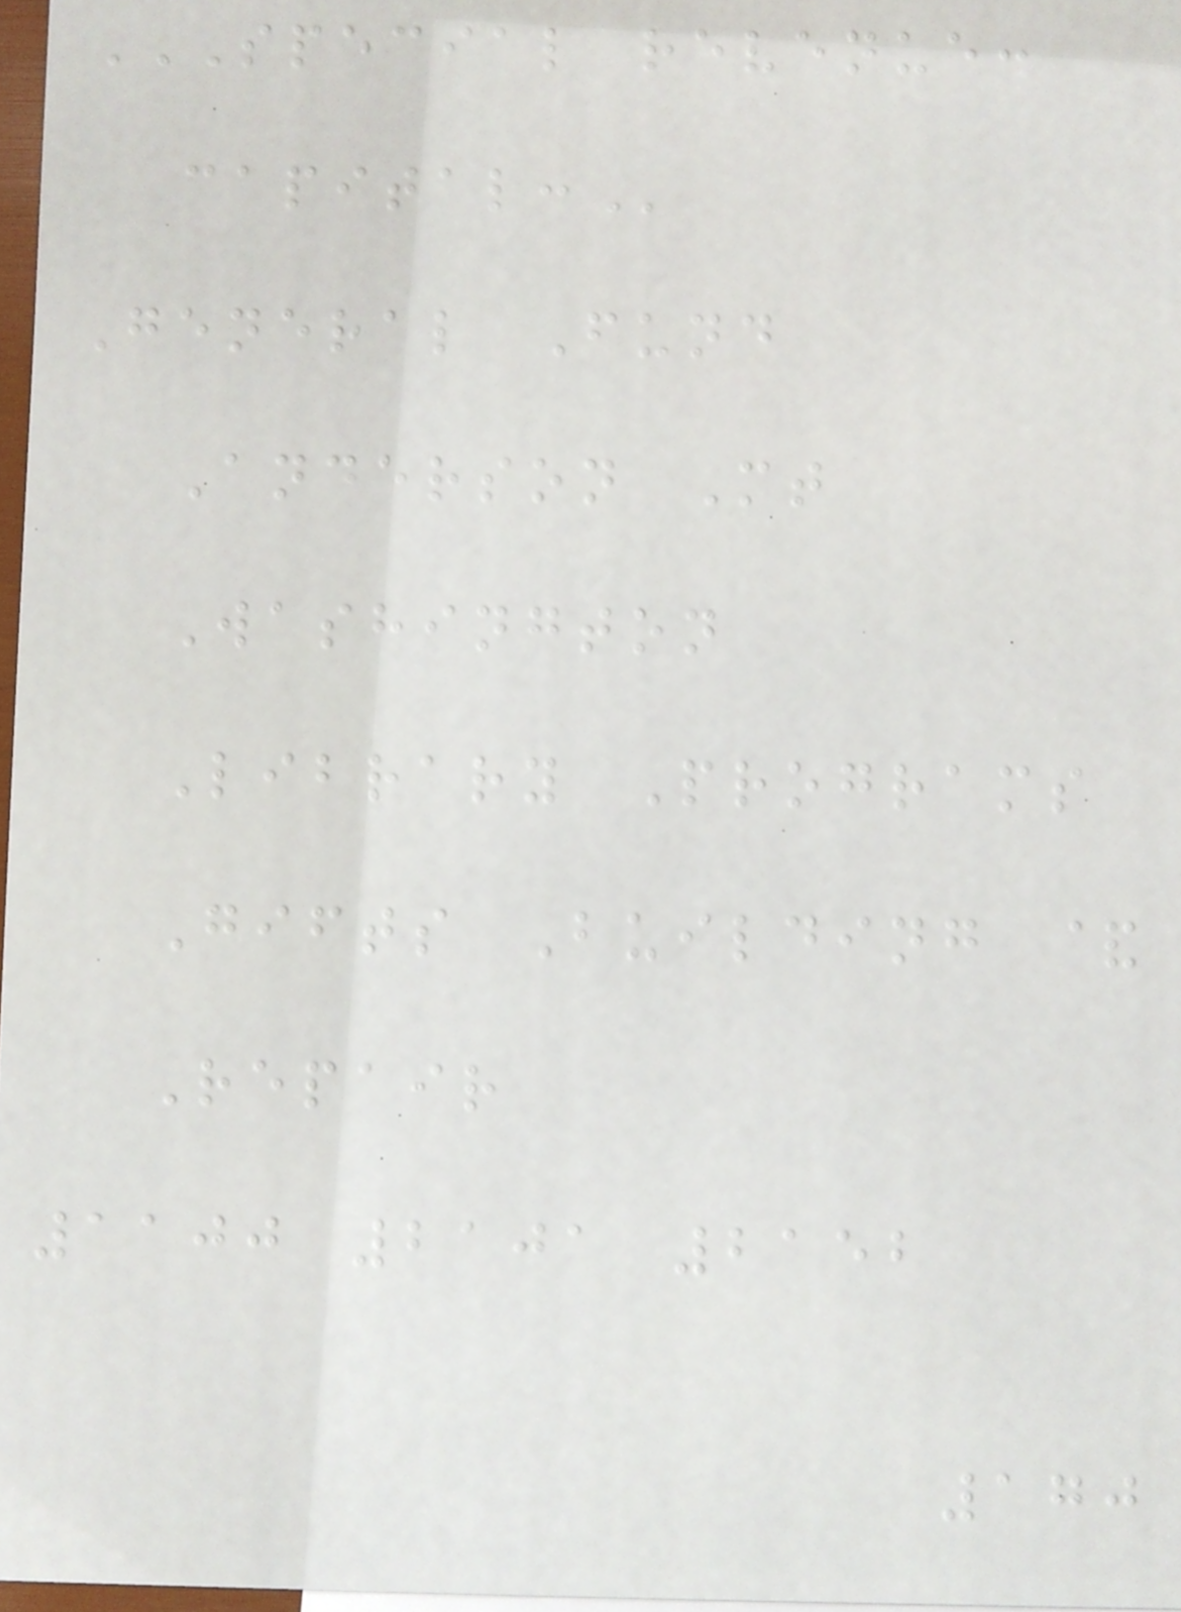SPECIAL REVENUE:
CAPITAL:
General Fund
Anderson Mt
Washington
Library Programs
Gifts Building &
Repair
1100 2101 2152
170
